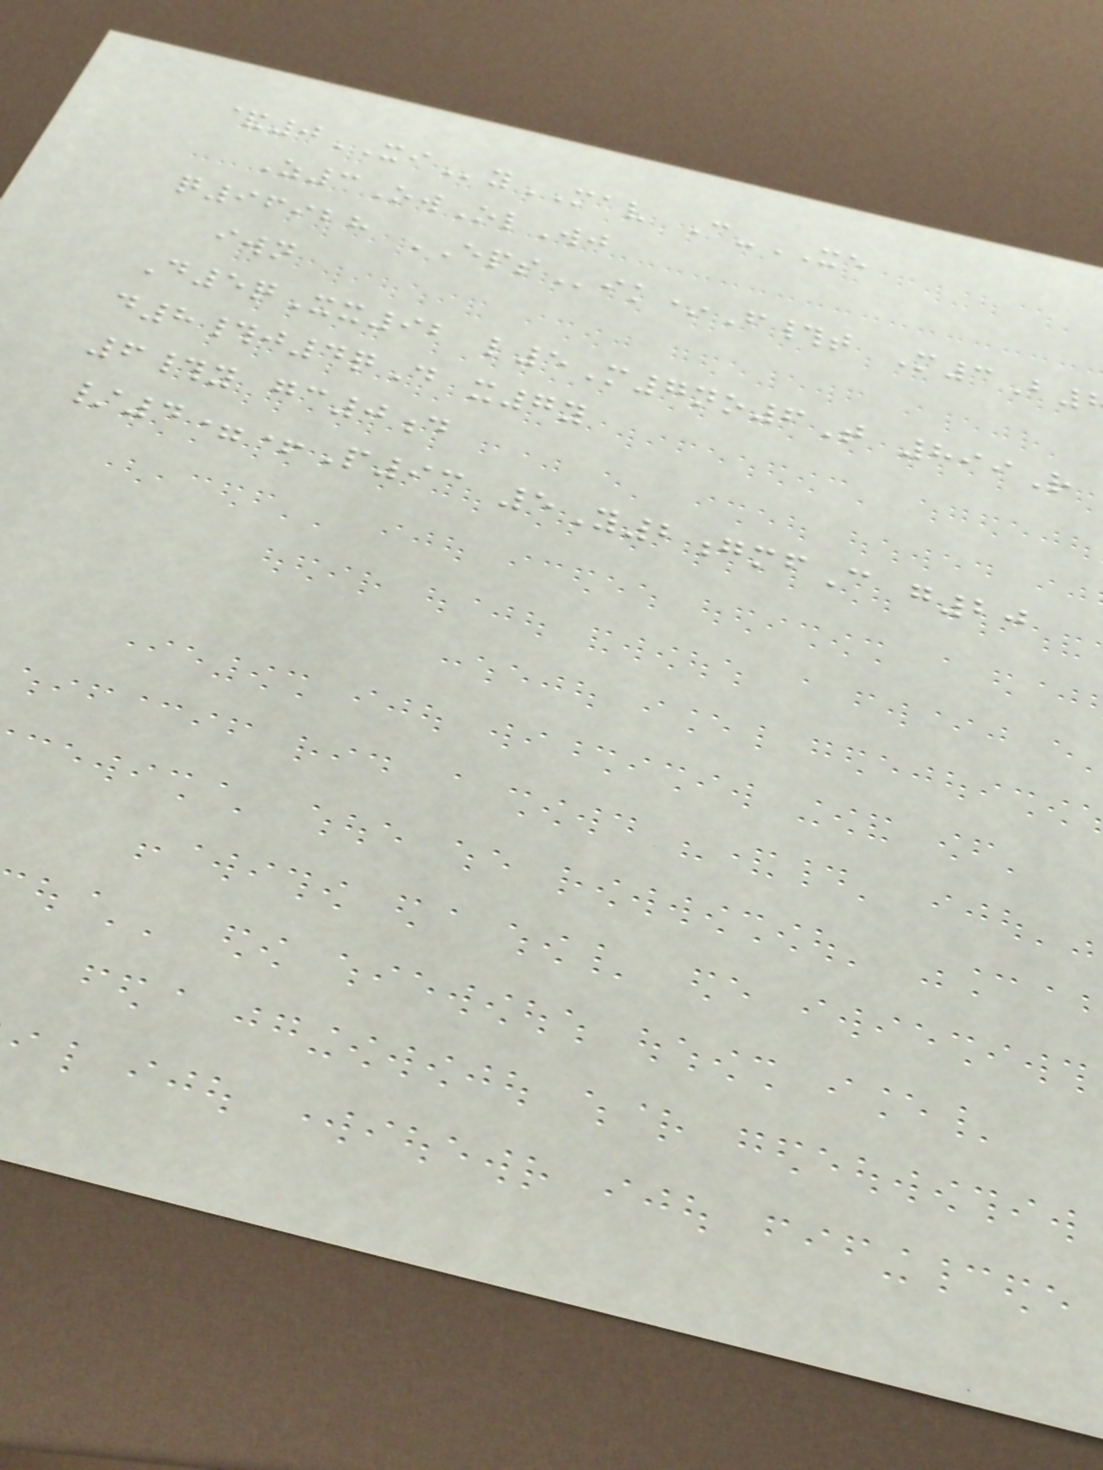&0XIyMAV C-XE
Z3OwOlWj
q96928 EPSik*F#t M3B
iwn
D5qXx92 l5M7no6T 899R
d8#j4qD x7y
6#y gc0d
/4=+P93 5Y2gmfC g20
